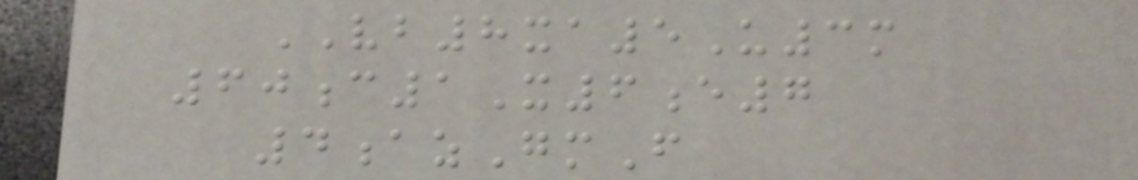VB8xa5U3m
60c1X6e7
4azGmF
